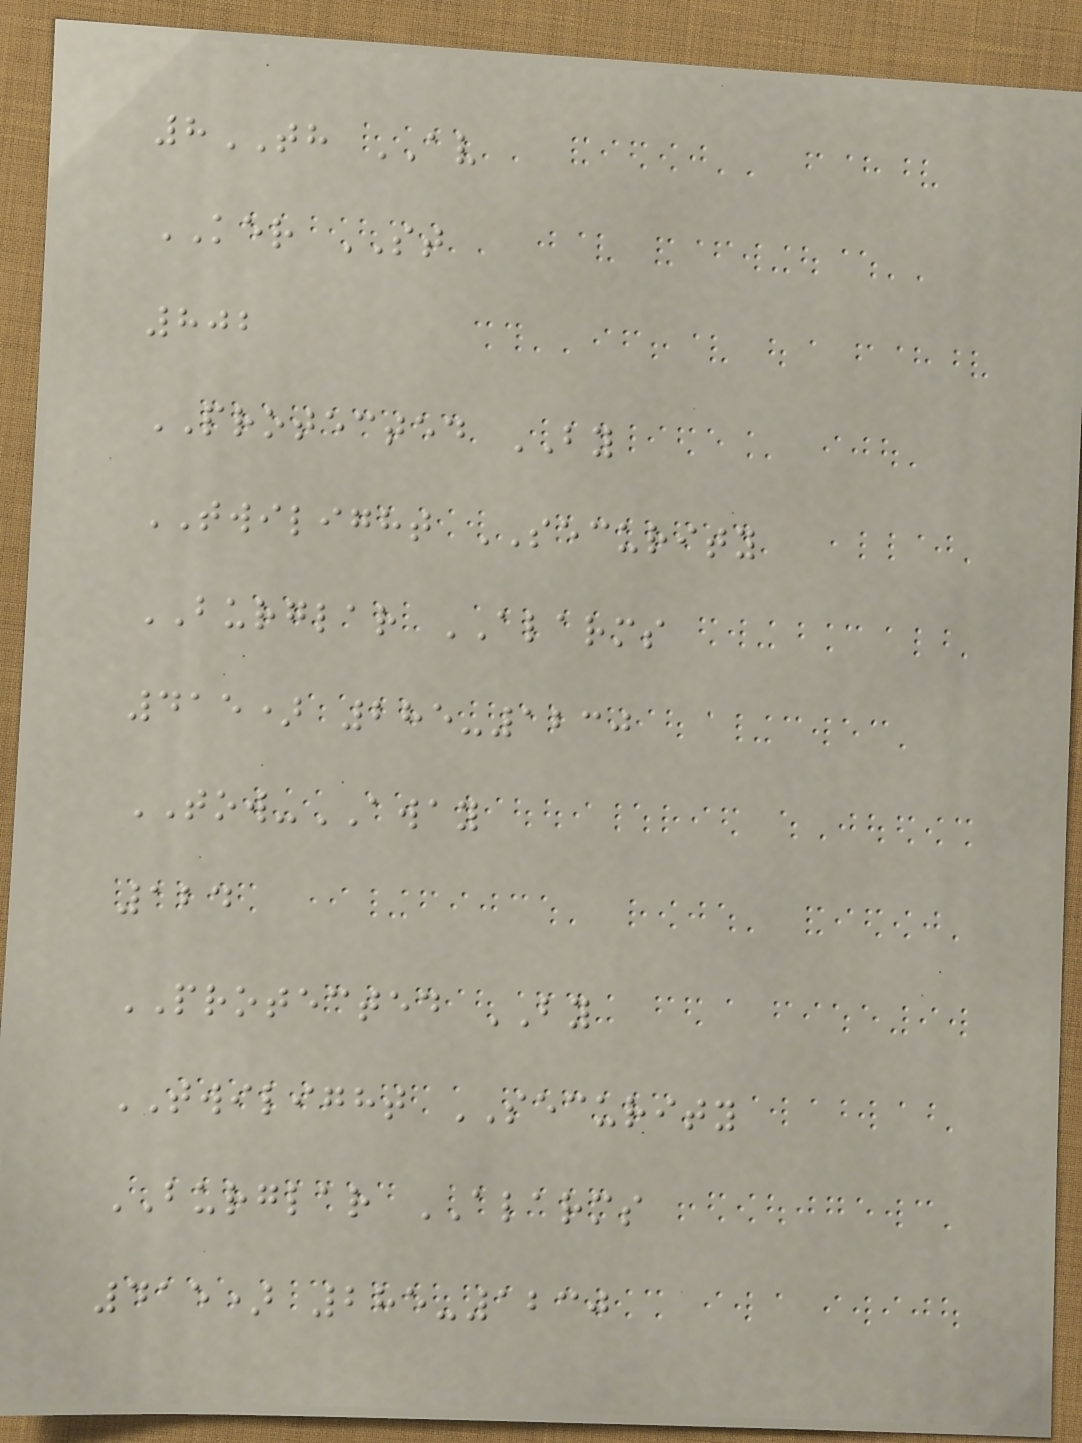8TH AV
KER ST
802
PROTECTED BY
TWILIGHT SECURITY
BURGLAR ALARMS
415) 285-1230
TOW-AWAY
124
PROTECTED BY
TWILIGHT SECURITY
BURGLAR ALARMS
415) 285-1230
